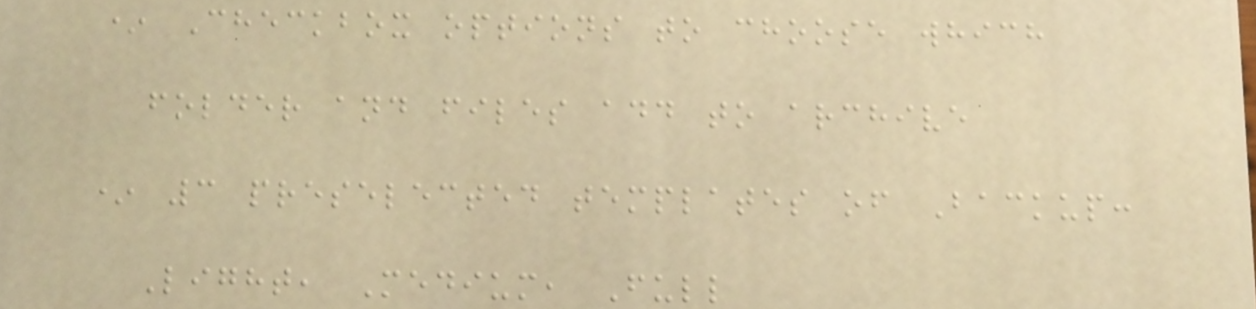* Checkbox options to choose which
folder and files add to archive
* 3 preselected templates of Backup:
Light, Medium, Full
